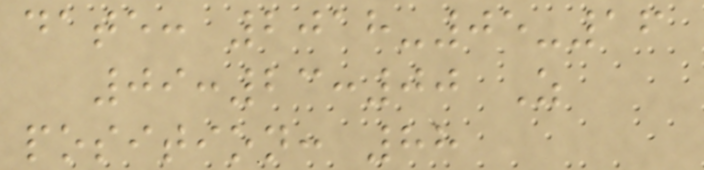date: 2018-05-16
09:23:00 Z
position: 88
